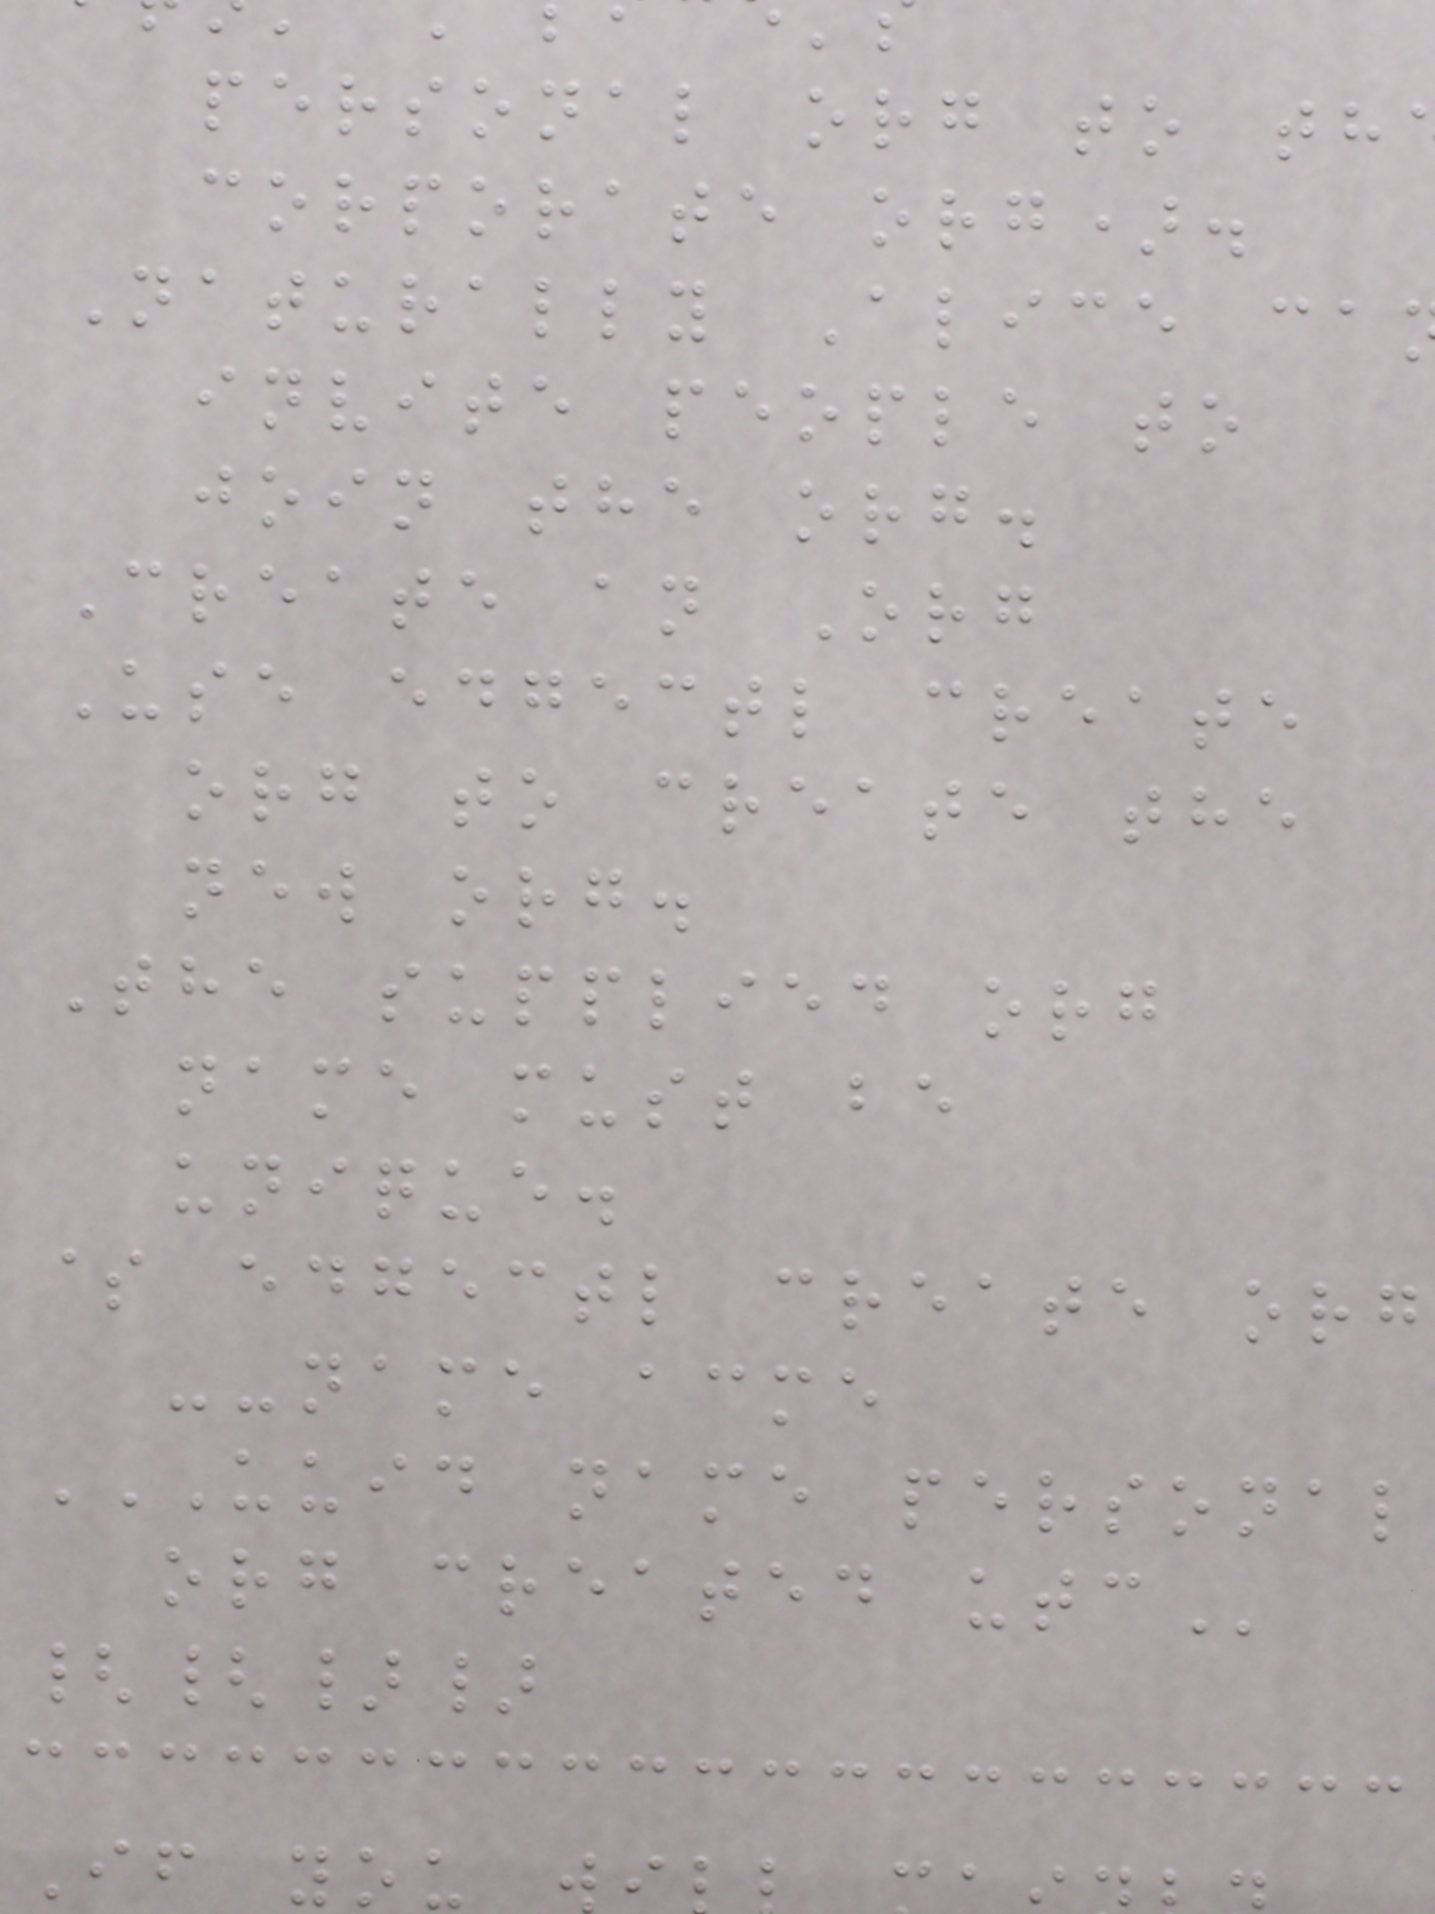personal org to th
corporate org).
Naturally Alice ca
invite people to
join the org.
Create an Org
Use edgectl create
org to create the
new org.
The supplied org
name must be
unique.
$ edgectl create org
--name acme
UUID NAME PERSONAL
org created
{{}}
If you
